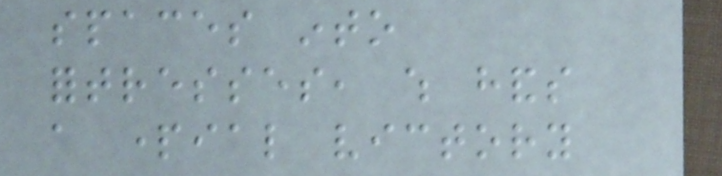spaces into
fortresses, which hands
a partial victory
